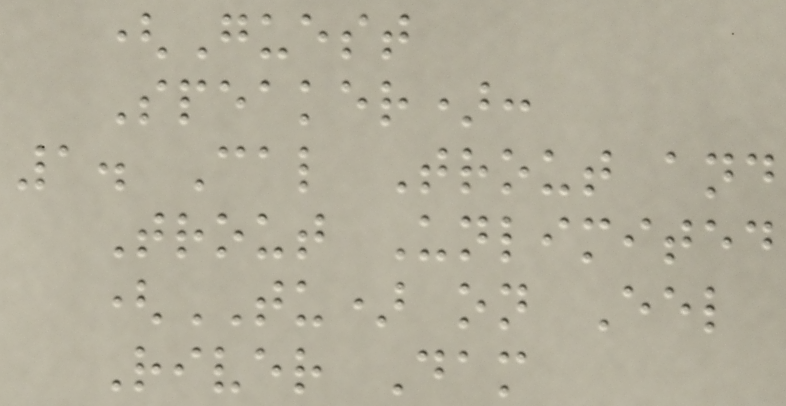(Guest
Speaker):
1. Cal Trout and
Trout Unlimited
(TU) on Eel
River Dam
